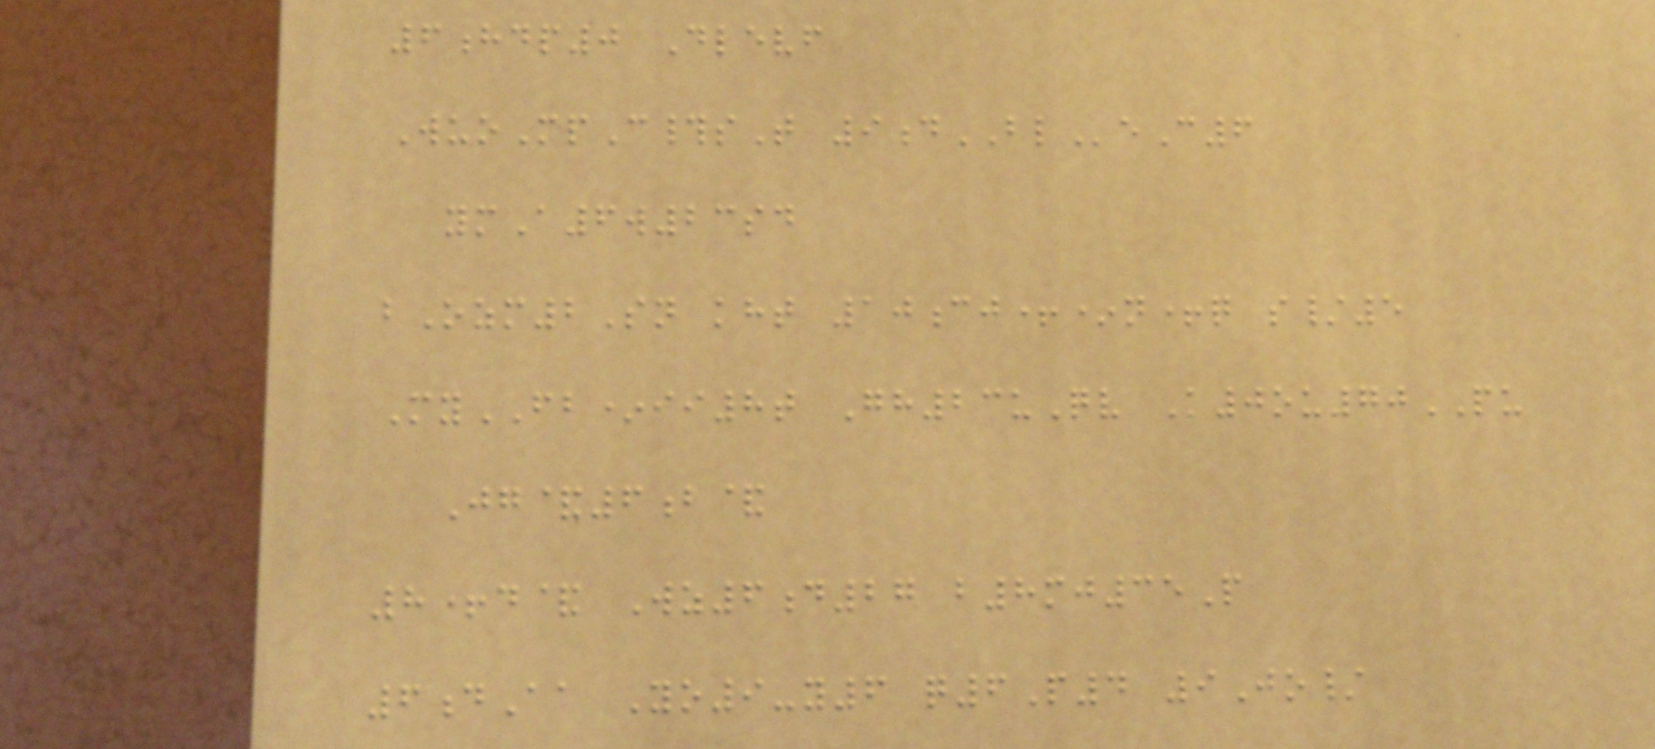6hdp0 Dlevf
WuoMpC#sT 9dBLeC6
ymA6w23sd
bOzm2Sn kht 10cj+*n+q s/5
MyFB*ii8t Gh23uQv K0ou70PU
Jg&6b&
8+d& Wz6d27 b8mj35P
6dAa Yo9-y6 q6P4 9Jo/
